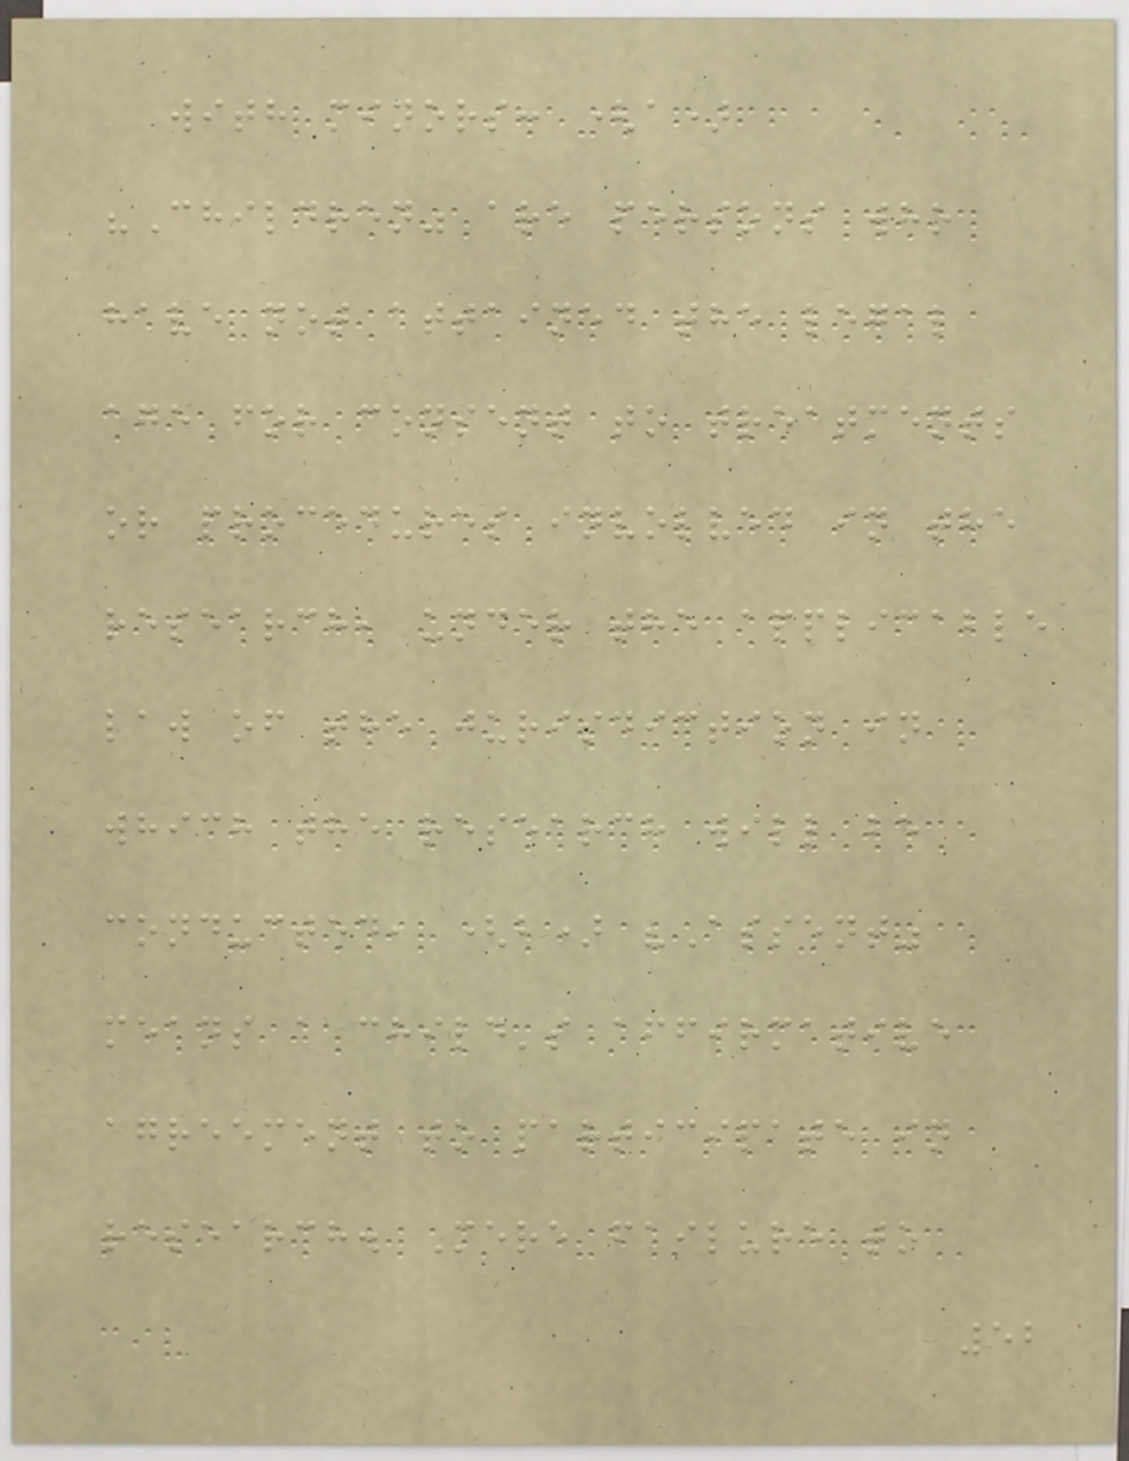with minors: (a)
"Children" are persons who
have not attained the legal
age for consent to treatments
or procedures involved in the
research, under the applicable
law of the jurisdiction in
which the research will be
conducted, (b) "Assent"
means a child's affirmative
agreement to participate in
research. Mere failure to
52
